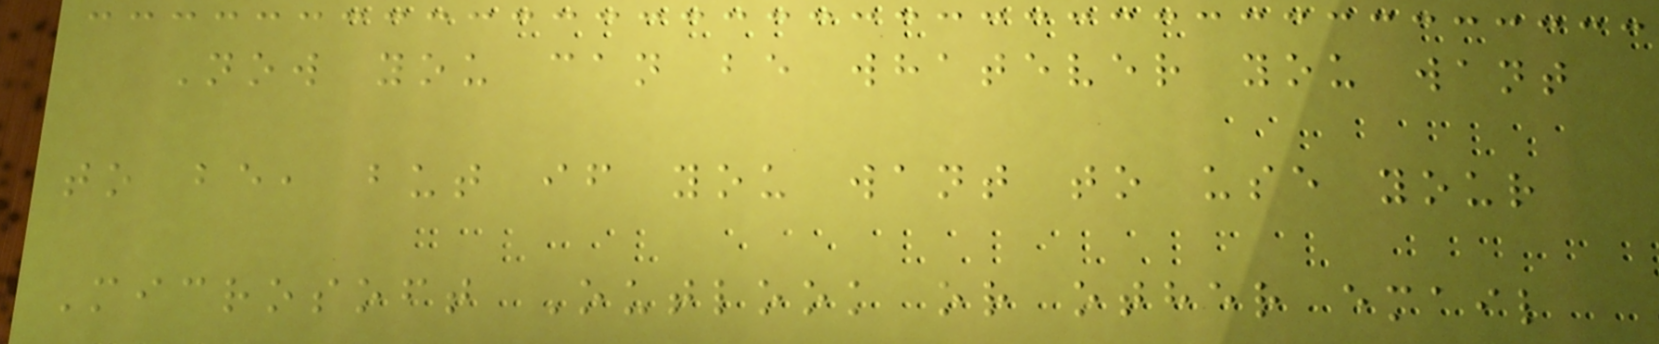Now you can be whatever you want
to be, but if you want to use your
Microsoft Outlook or other email
